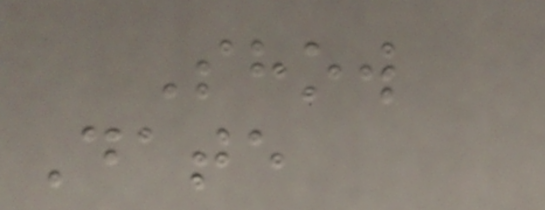Show
Date
